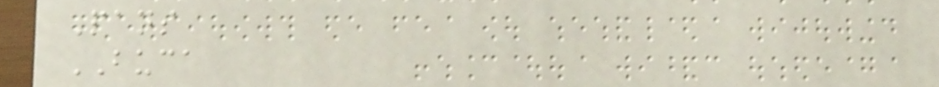Pans
BUCA
